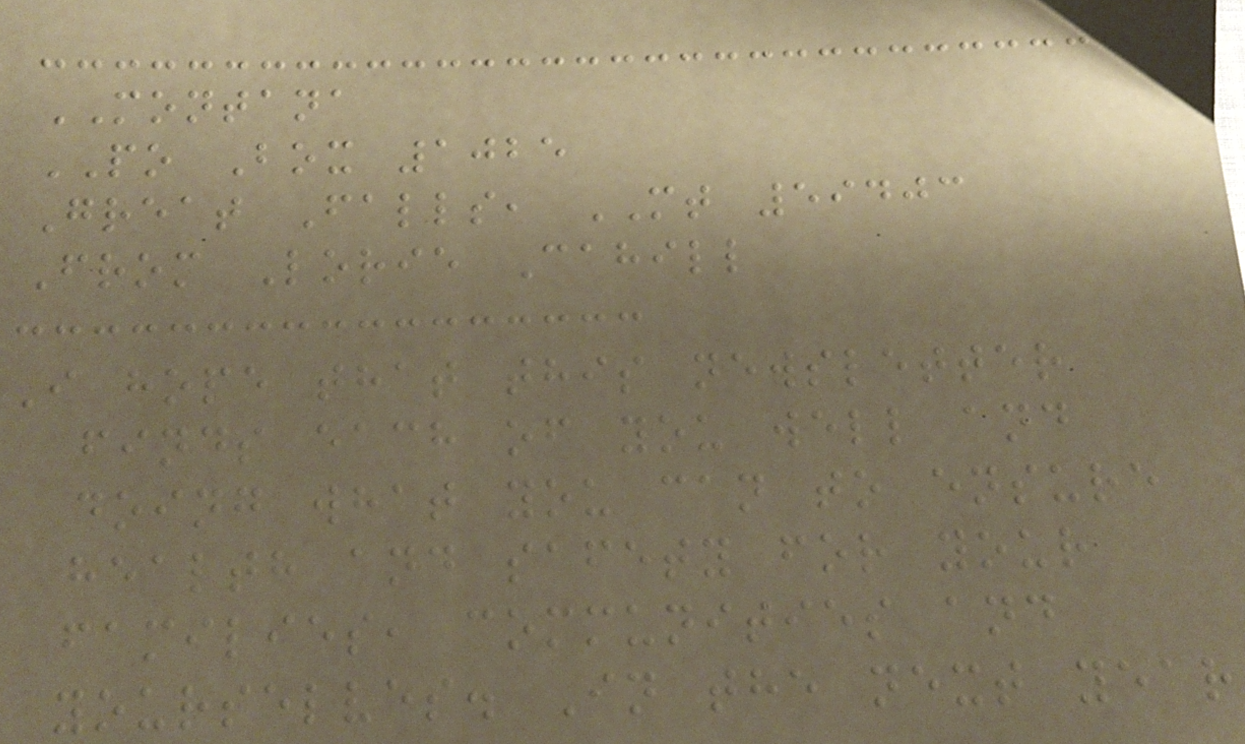MONTANA
PO Box 1025
Great Falls, MT 59403
From Lorie Cahill
I hope that this newsletter
finds each of you well and
doing what you can to ensure
health and safety for your
families, communities and
yourselves. In the next year
